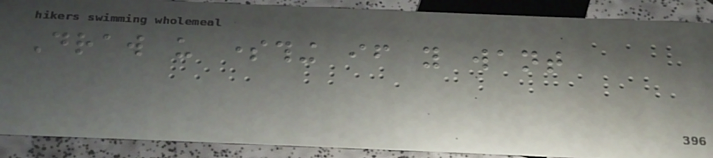Draw us something if you want
